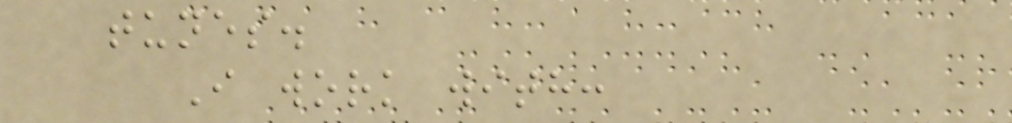tunes.
I work with:
